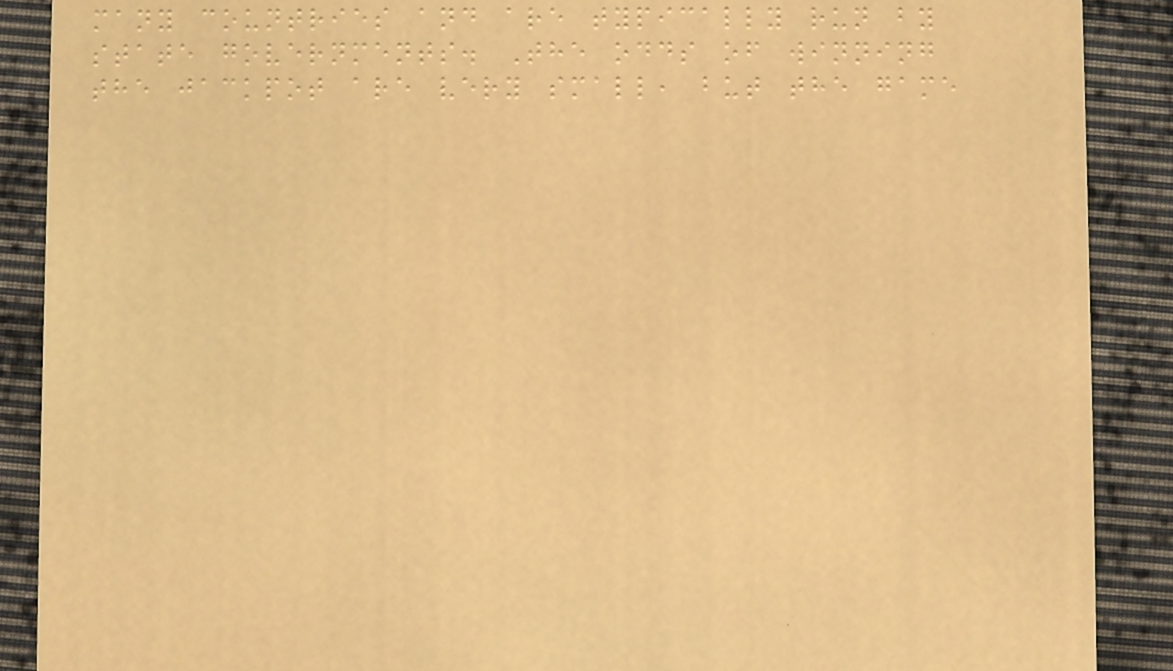many countries and are typically run by
state governments. The odds of winning
the jackpot are very small, but the game
